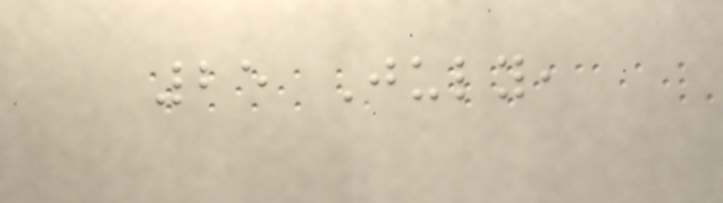25 July,
